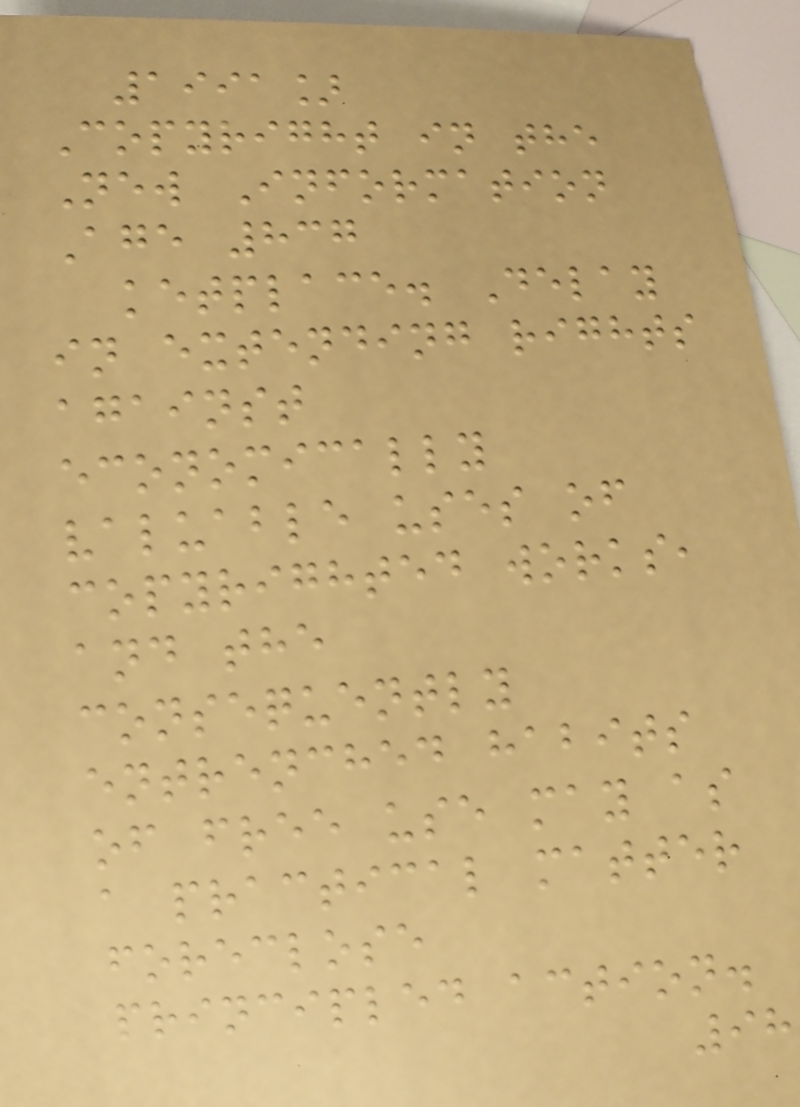1991]
Copyright in the
New Information
Age 837
ketplace. Delay
in extending rights
against
economically
valuable uses of
copyrighted works,
and the
consequently
entrenched habits
of free use may as
a practical matter
foreclose
principled action.
98
